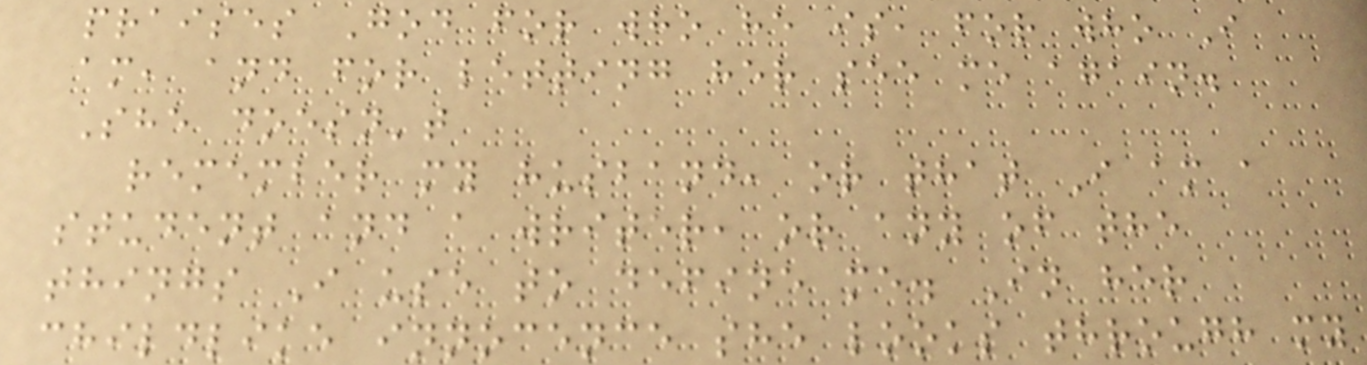praises God for who he is, for who I
am, and for letting her see me again.
She doesn't
remember my husband, or that I am a
student and a writer, or any of the
things I use to define me. In her
childlike innocence she looks through my
